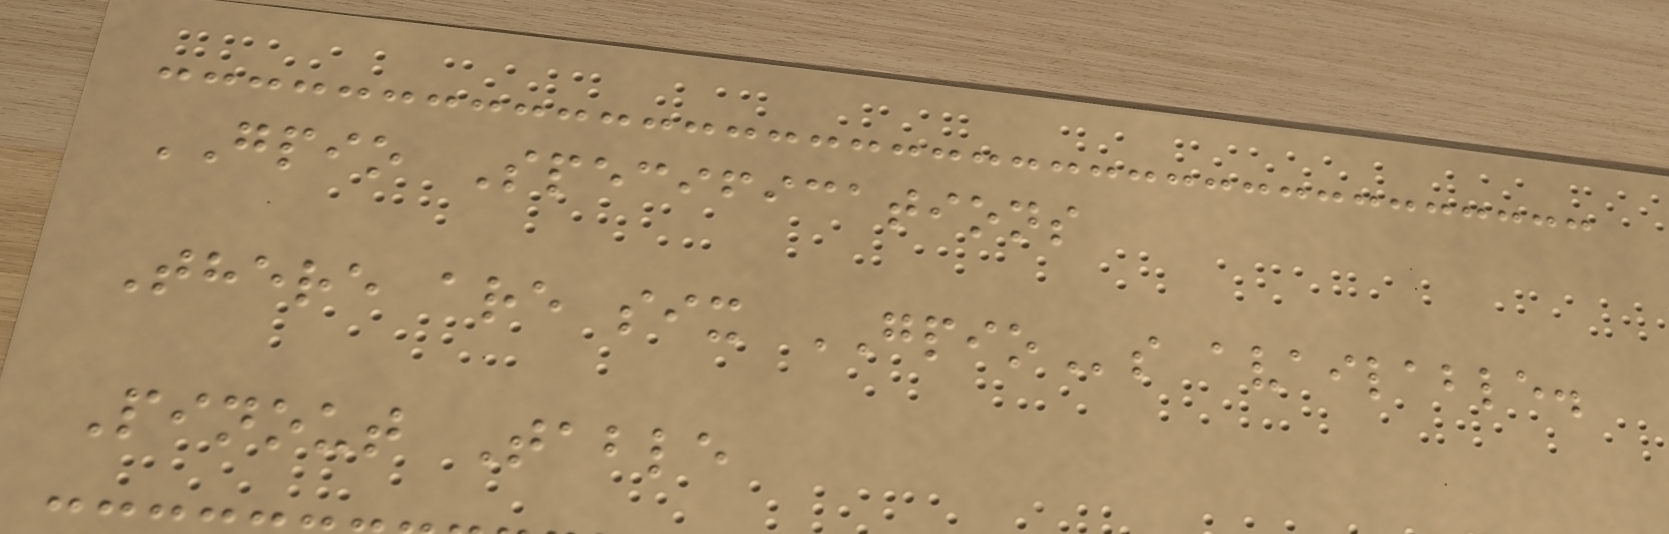GPIO Specifications
There are six GPIOs available.
Pinout Table
